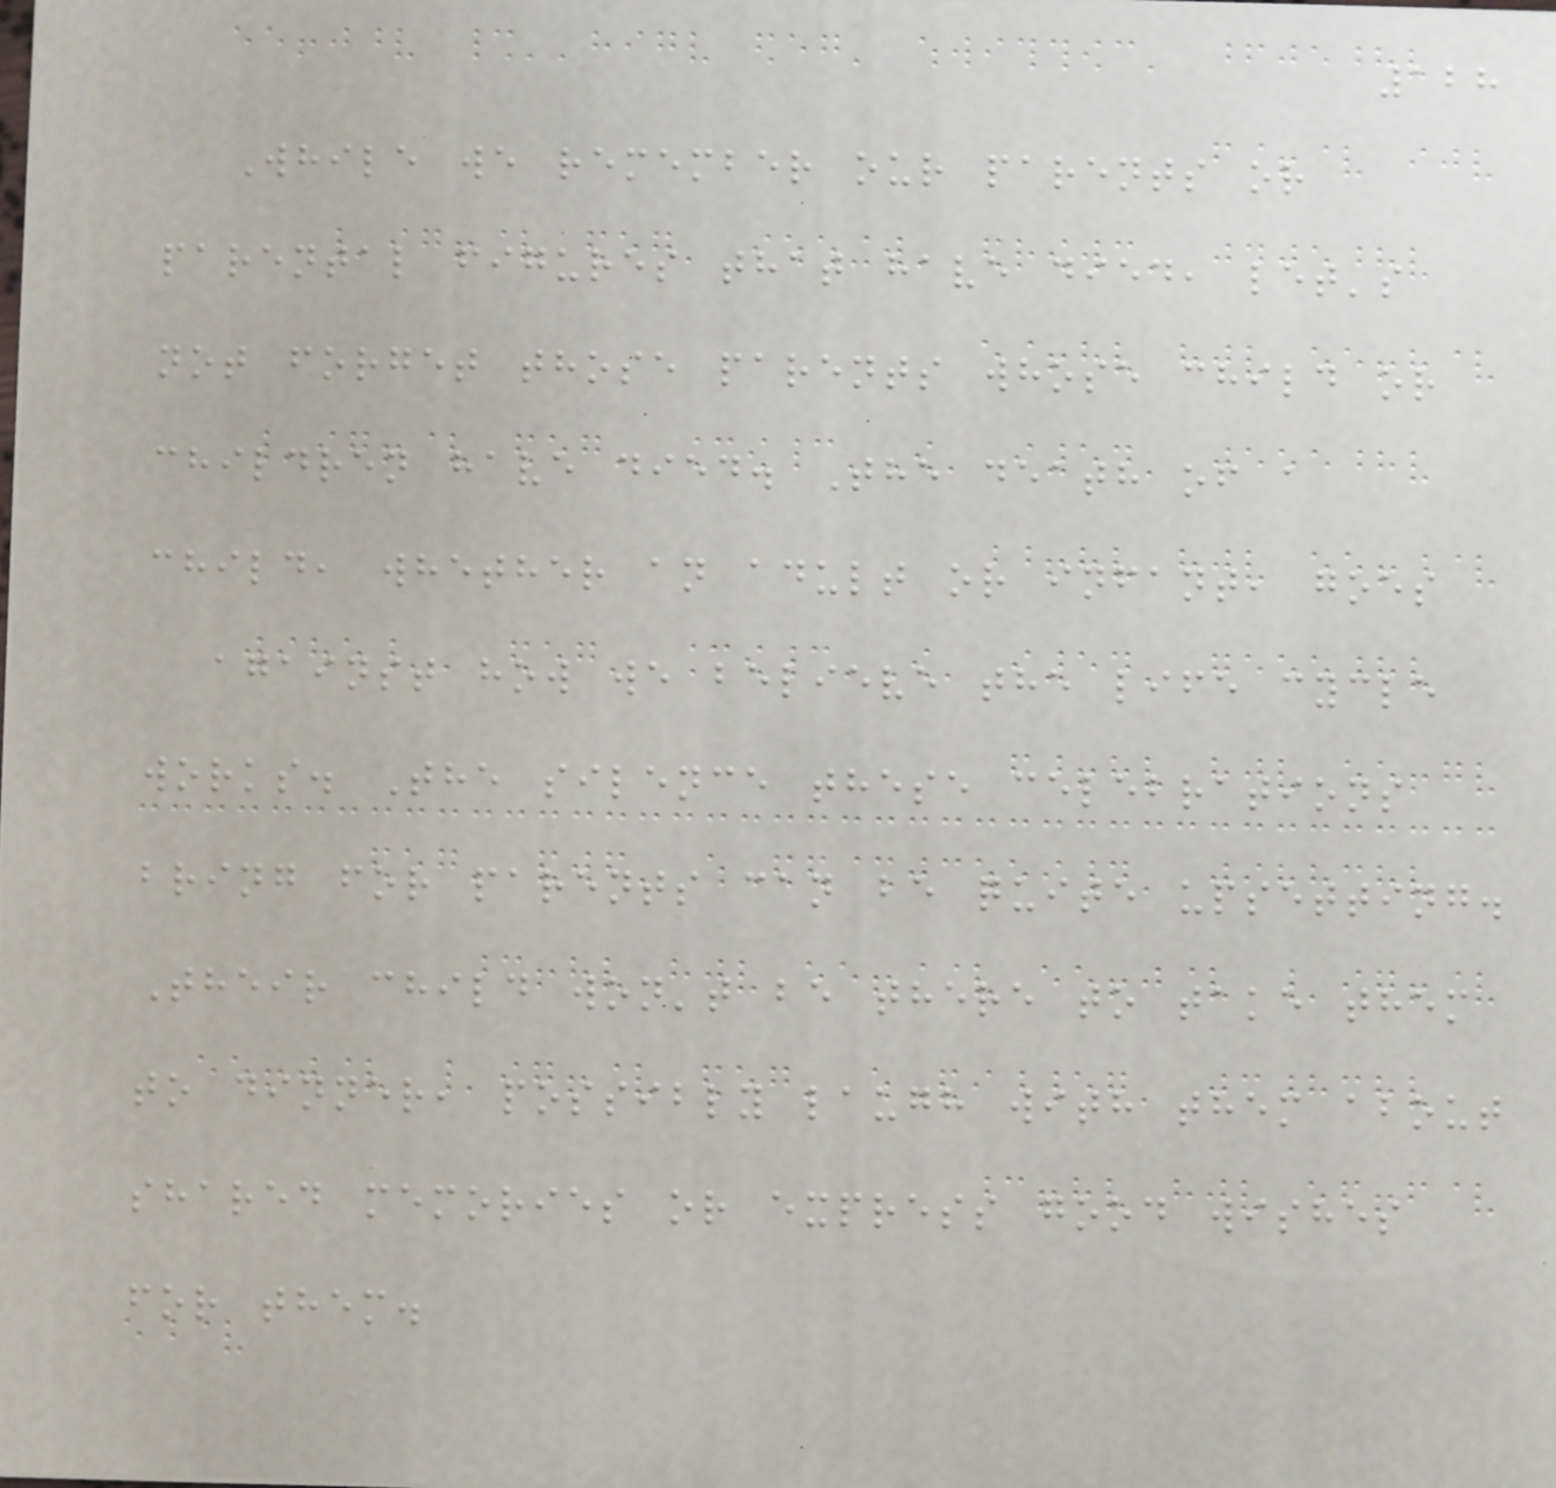128
While we remember our parents or
parental figures that have died, let's
not forget those parents whose child or
children have died. The death of a
child, whether an adult or infant, goes
against how we believe the life cycle
works. The silence these celebrations
bring for parents can be quite upsetting.
Their child won't be there to take them
to dinner, possibly laugh with them about
shared memories or express good wishes
for them.
